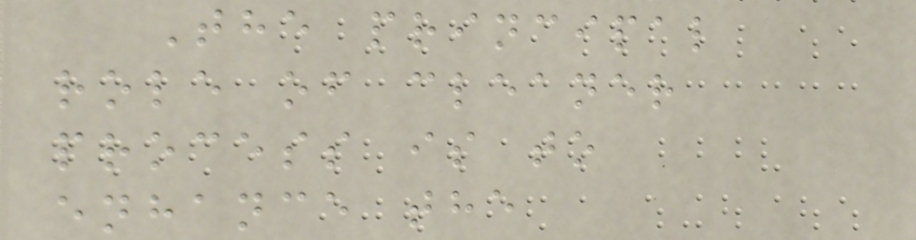The principal
role of cleaner
process is to
enhance the
